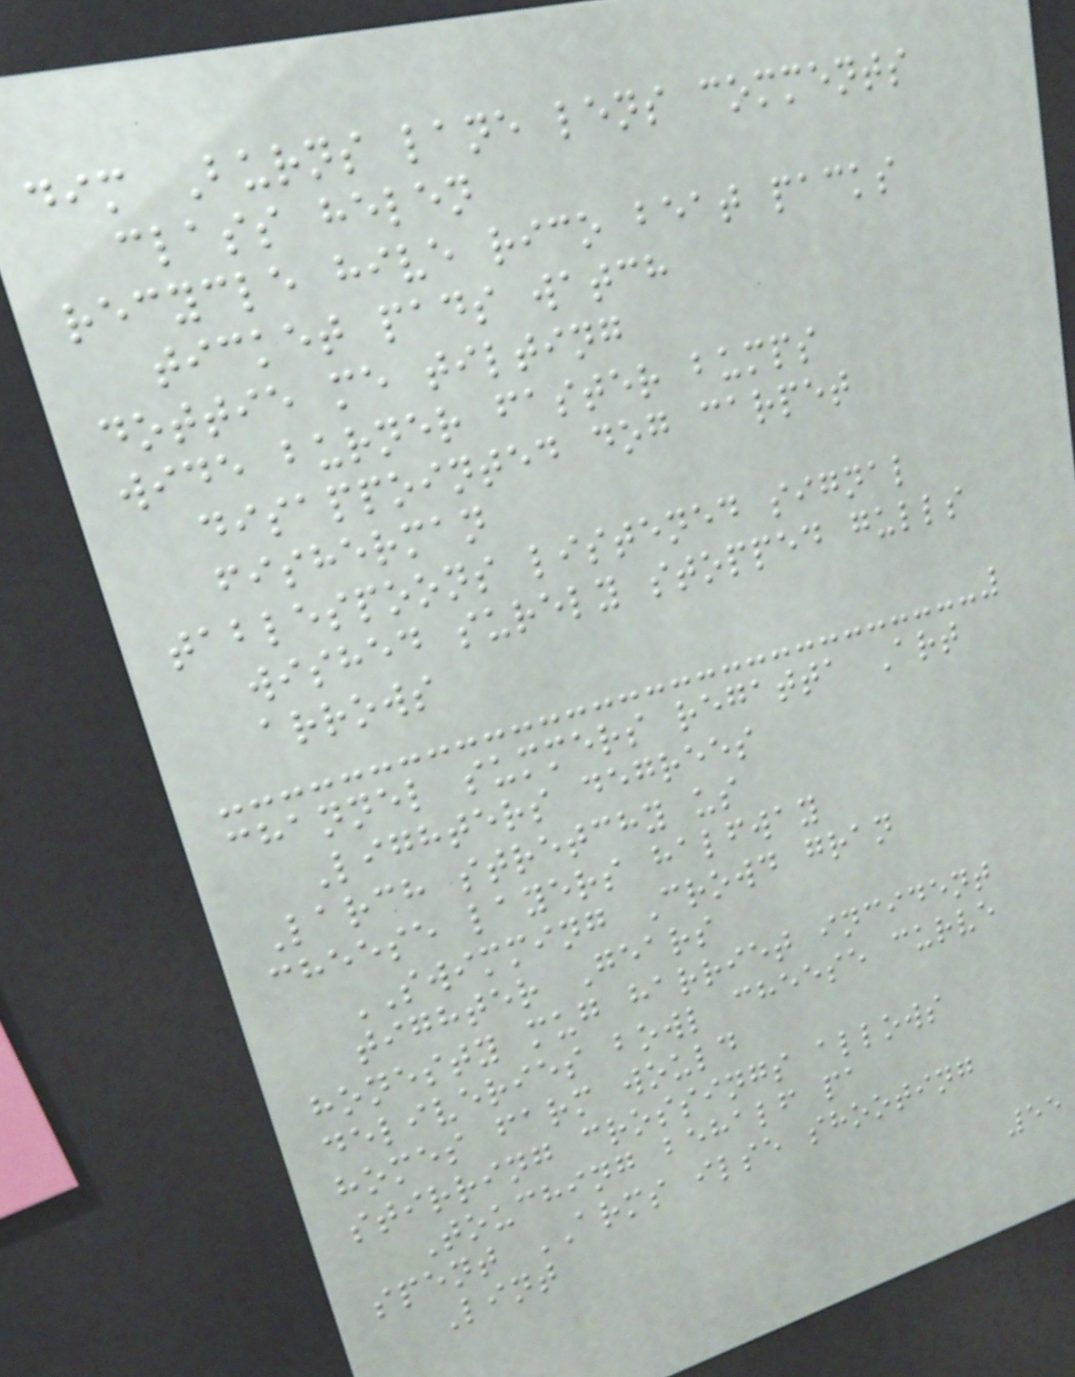dim Burns lane lens comments
class helen
recycle hive rico beat packs
ticket pads watch
dottie me tilting
wide burner faster bumps
disappointed dog carpet
fisherman
tablespoons listened signal
wished surely stopped gulls
arrows
channel summers regatta Art
Lighters degrees
Larch stretchy us
cheese layers halfway
SWIMMING Crowd gran
tighter Gears
honesty mug harriet incident
deliveries bowl cheese curve
homes farm would
stirring crossings allows
Touching behalf pa
spent ARMS ilse shooting
Lint
55
